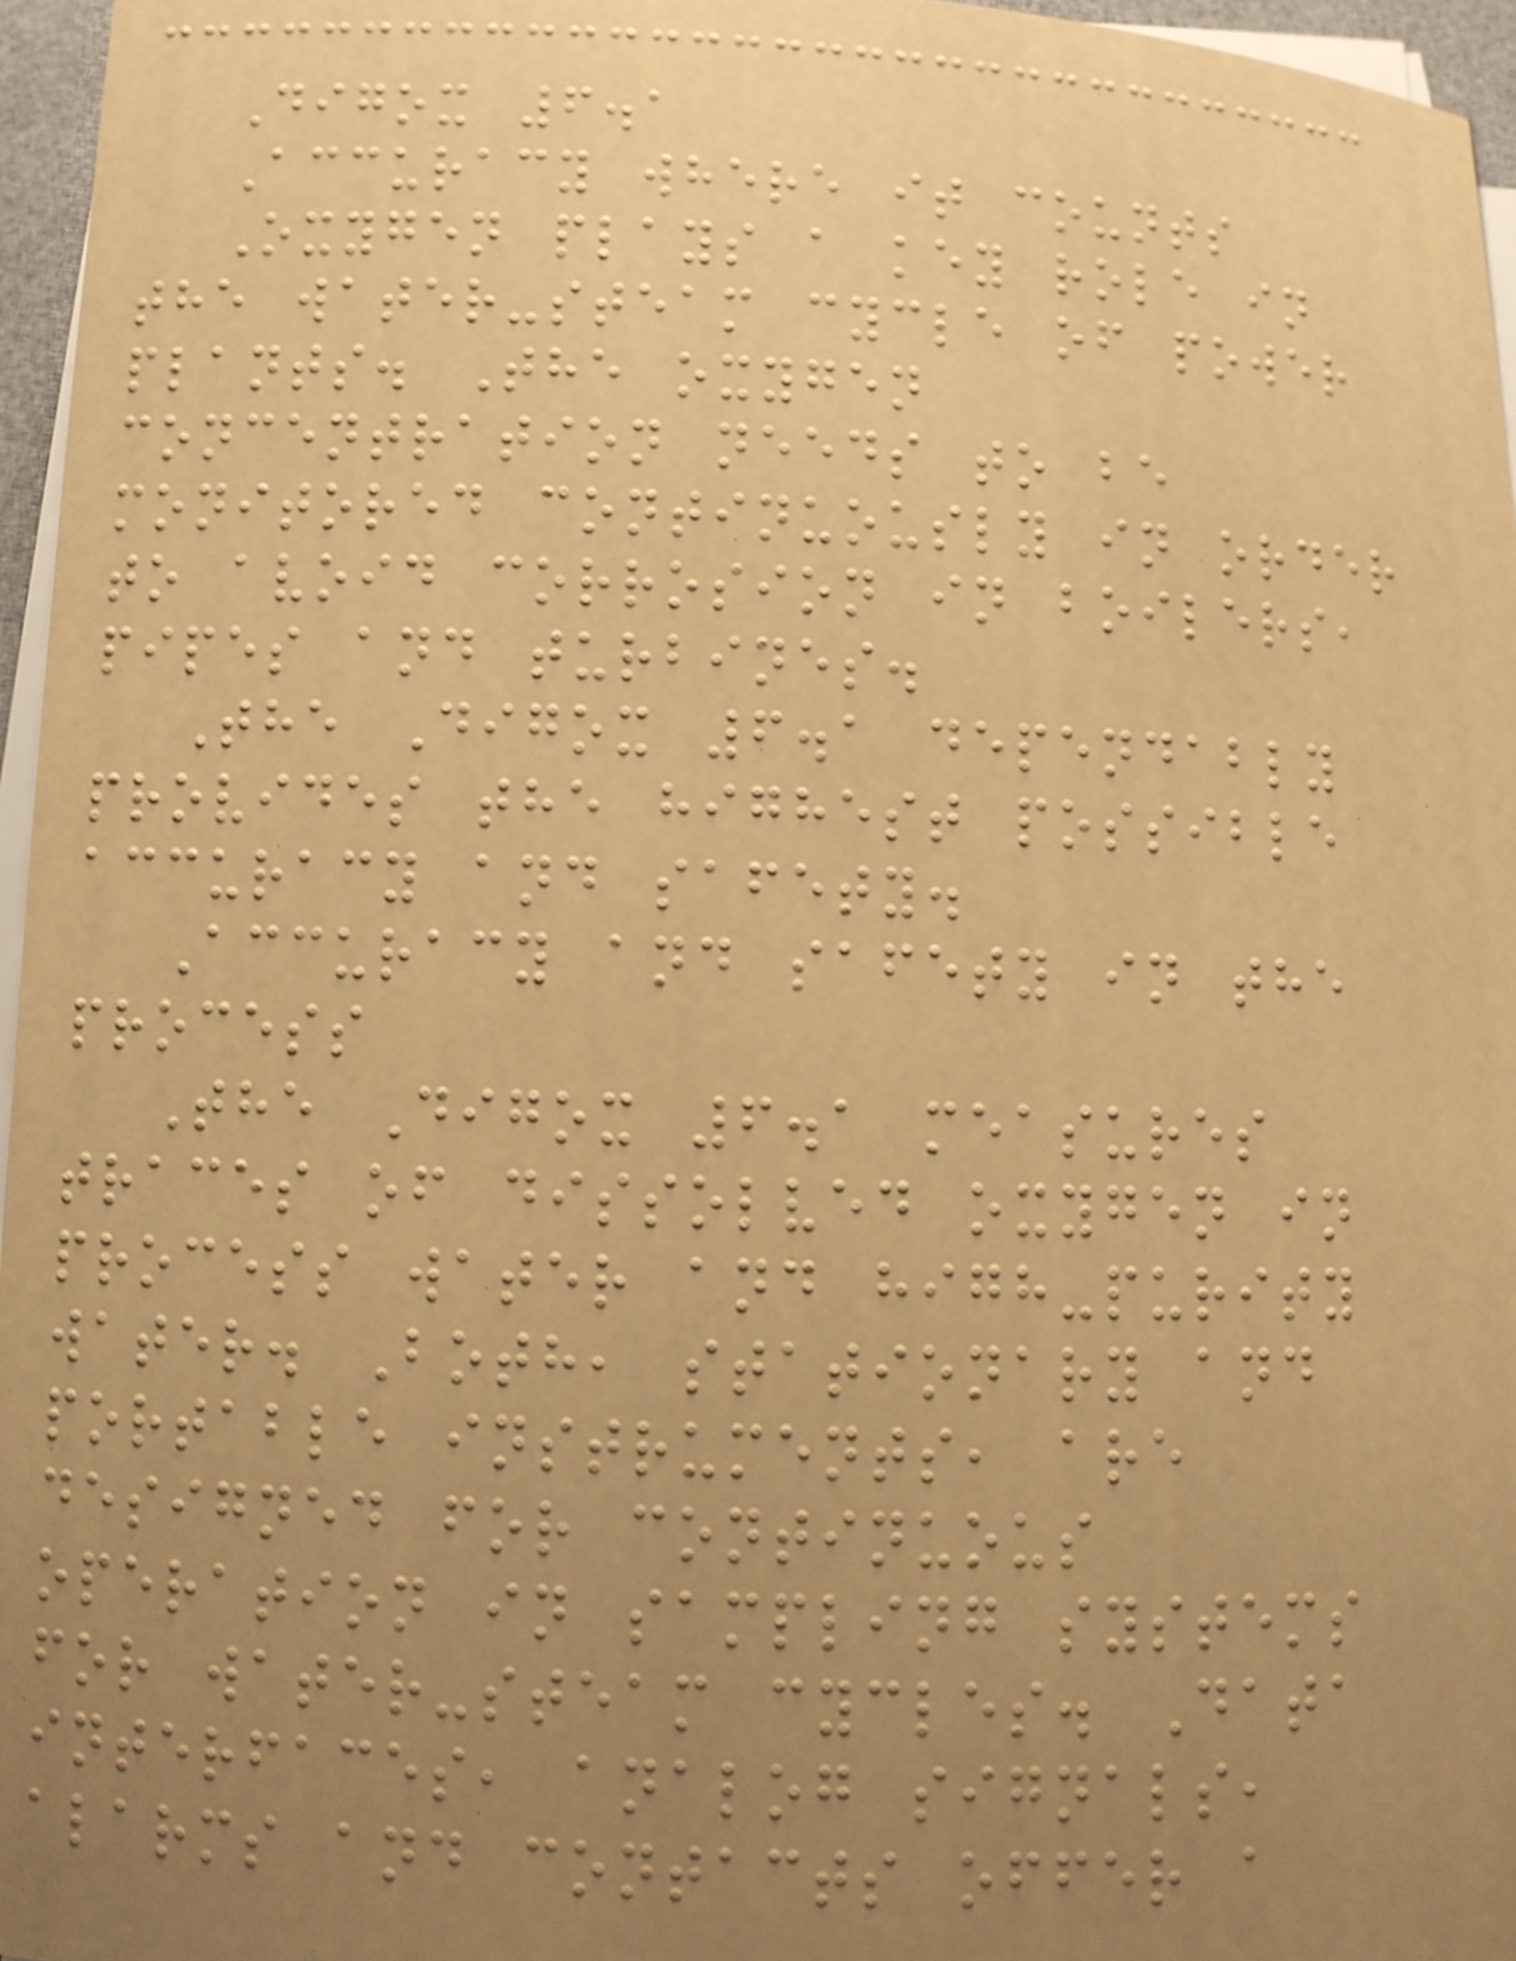Digox 6.1
Accuracy where it counts
Oxygen plays a key role in
the water-steam cycle of power
plants. The oxygen
concentration needs to be
monitored continuously in order
to avoid corrosion in boilers,
pipes and turbines.
The Digox 6.1 dependably
provides the highest possible
accuracy and safety.
Accuracy and safety in the
process
The Digox 6.1 measures
traces of dissolved oxygen in
process water and high-purity
water. Both, stationary and
portable instruments, are
designed for continuous
operation in sampling systems
for water-steam cycles. Data
interfaces, analog signals,
alarms and contacts offer a
